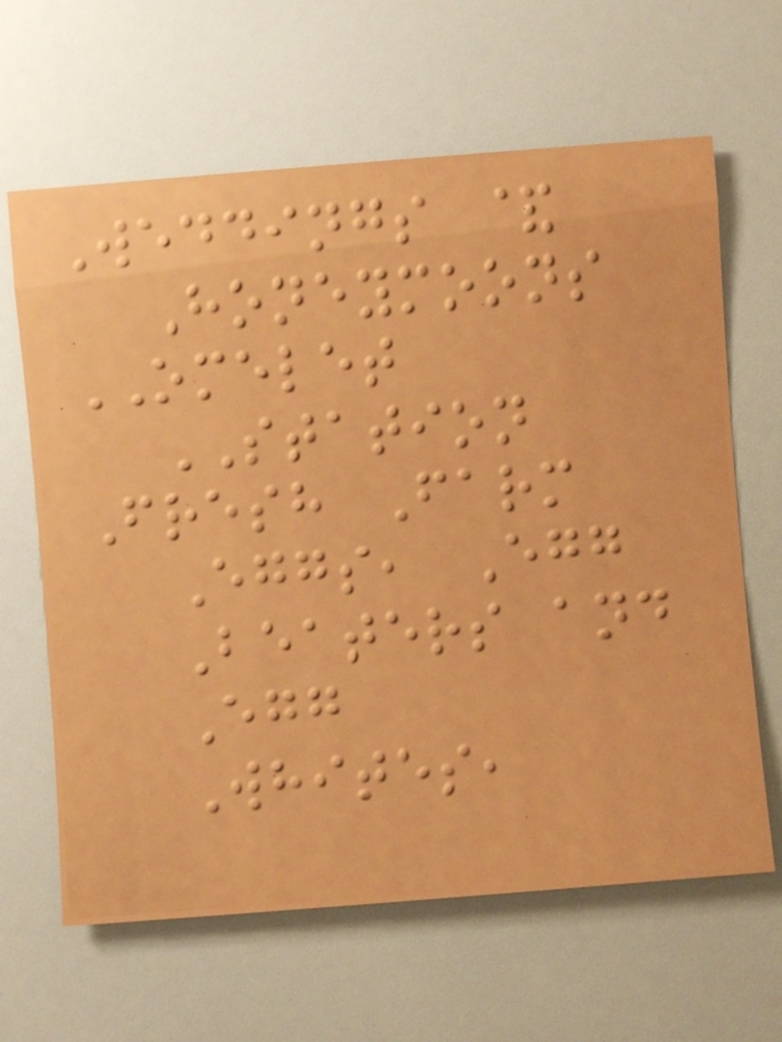Weddings &
Honeymoons
OMELET
STATION
Fresh Farm
Eggs, Egg
Beaters and
Egg
Whites,
